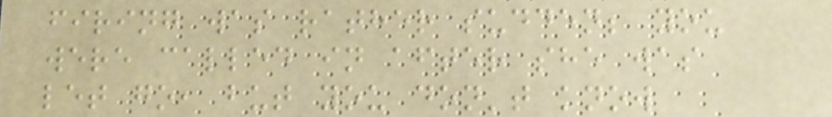firing was rather sudden; you
were called in after she was
let go, but you don't know
